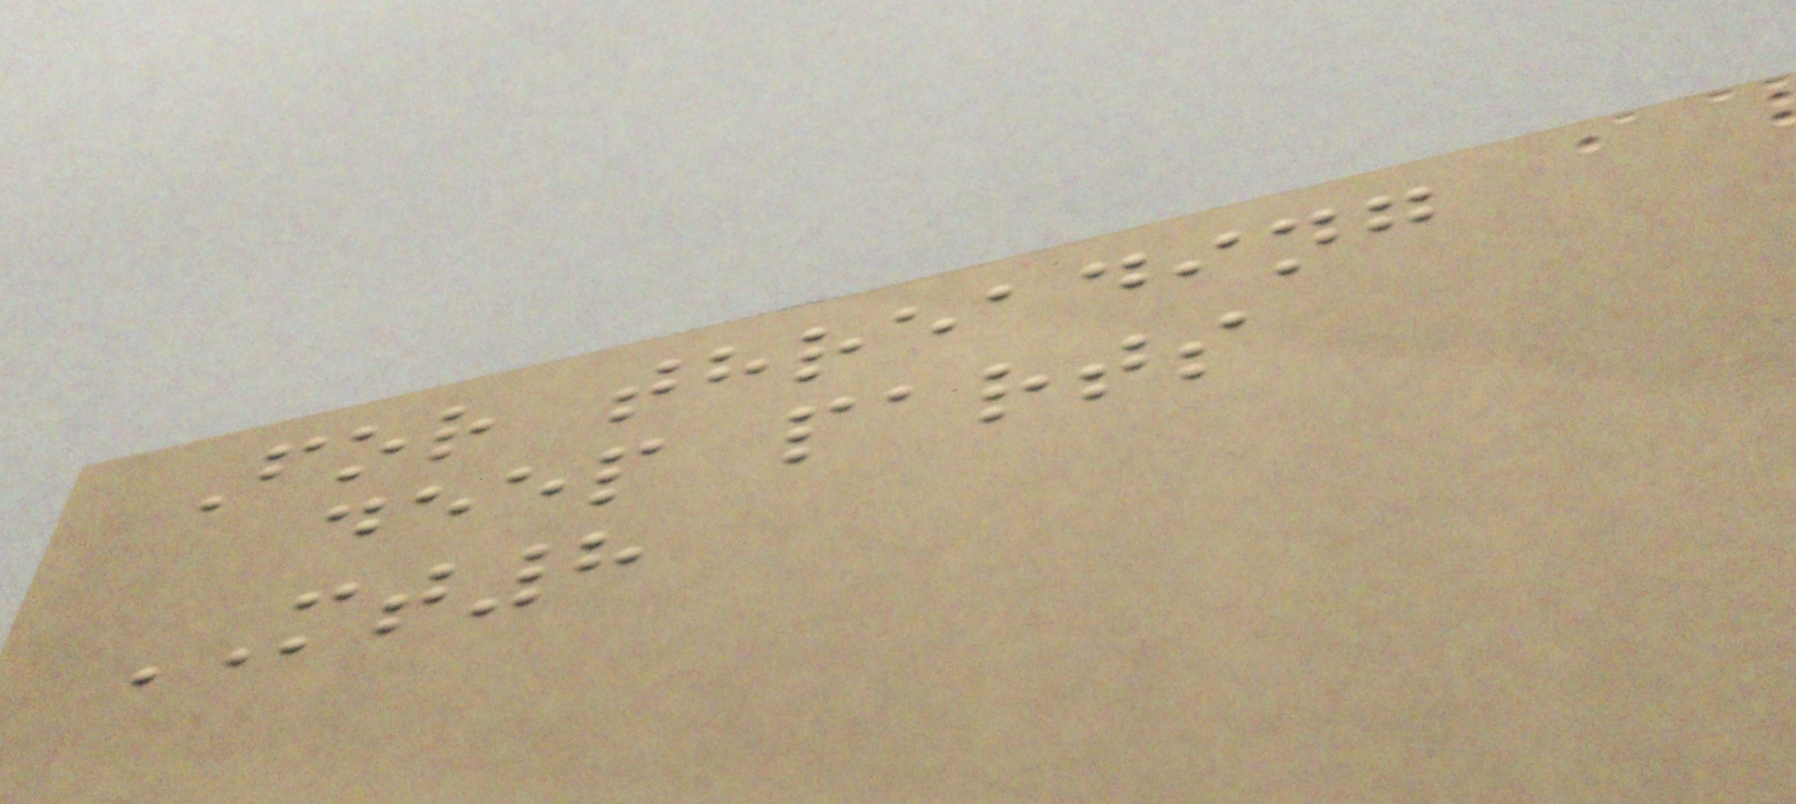For threading
deep parts
MT8
